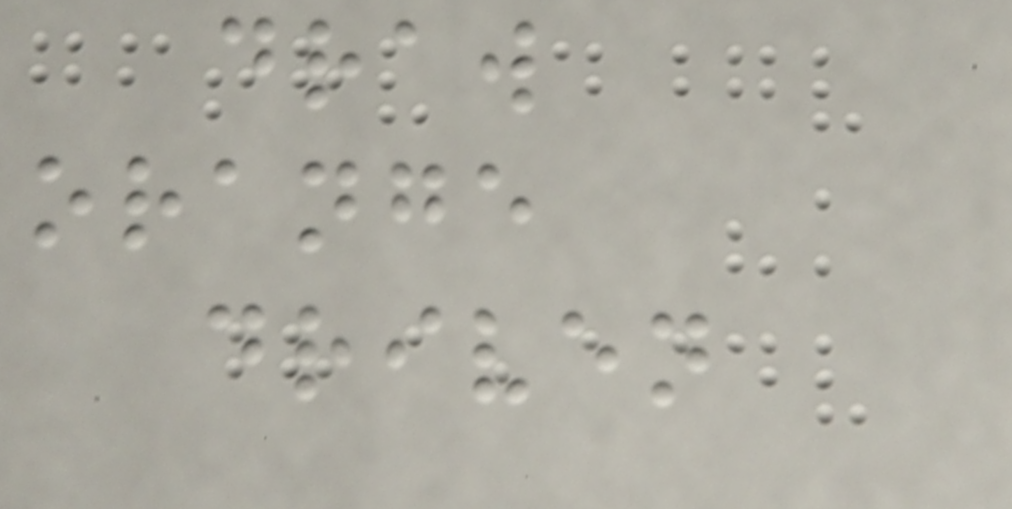draw
orange
driven
